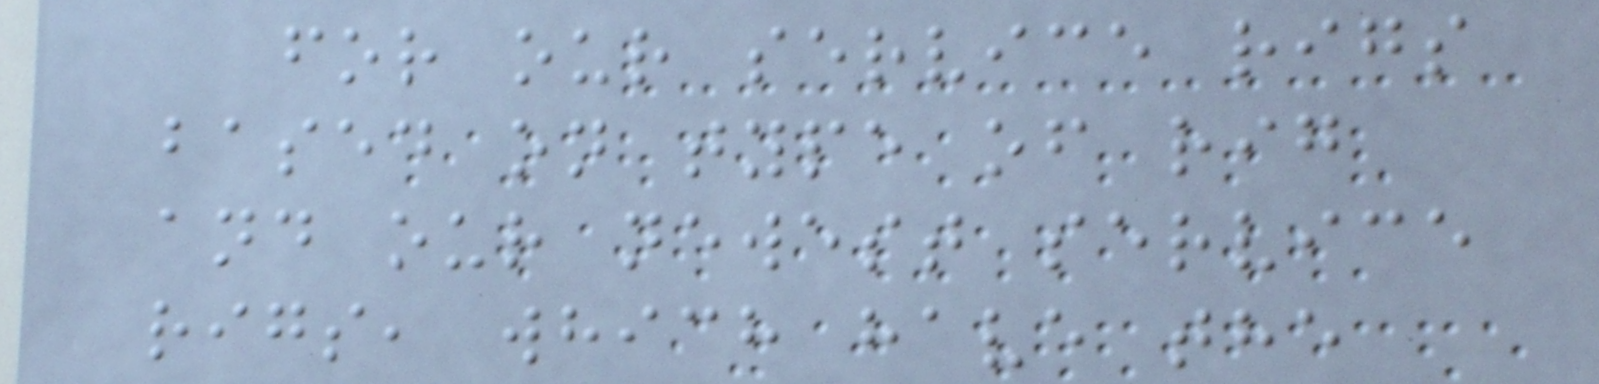for our service rigs
based on type of rig
and our newest service
rigs, which have the
